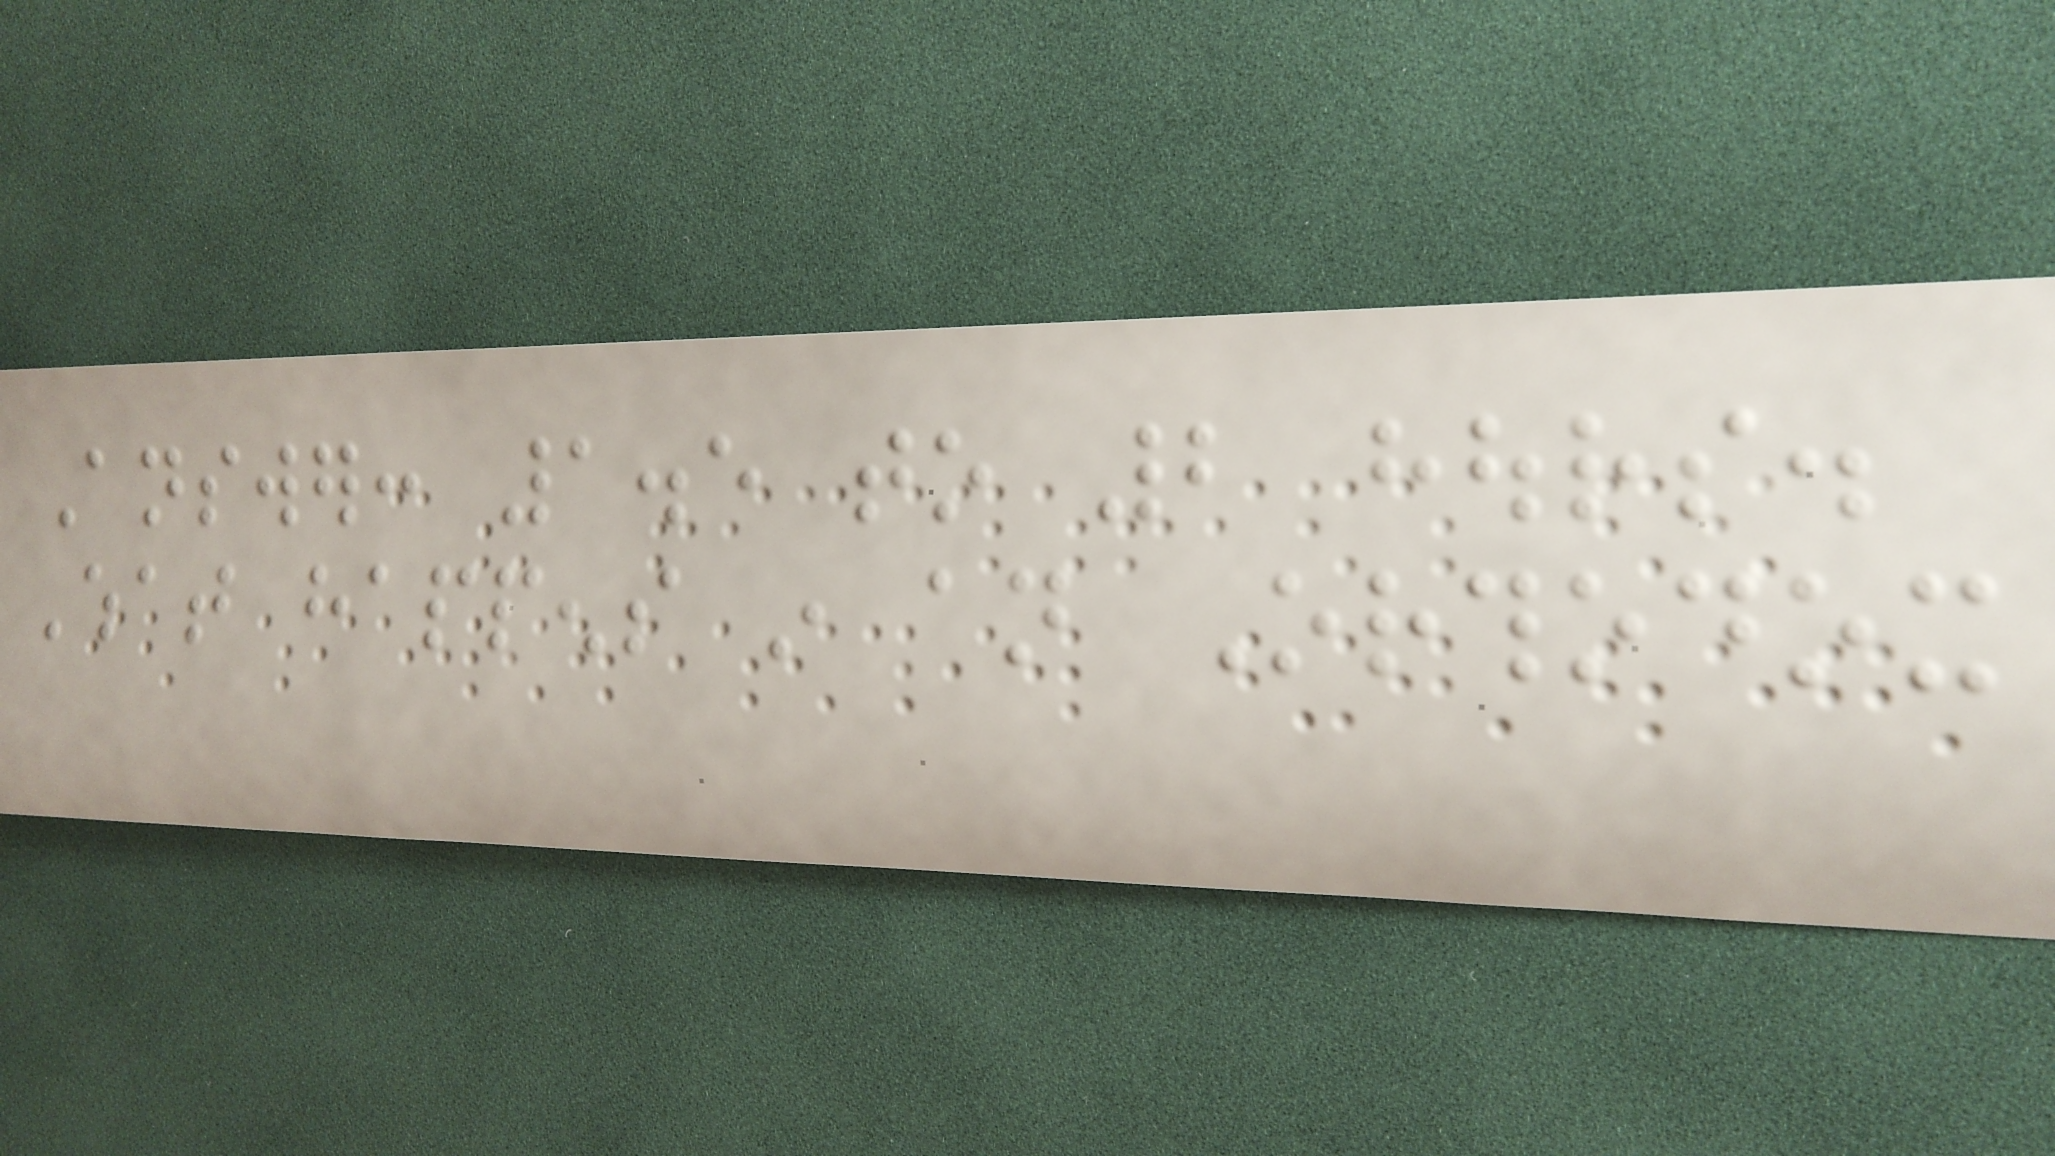Answer: 1.5 to 2 hours.
What happens in an Orthodox
